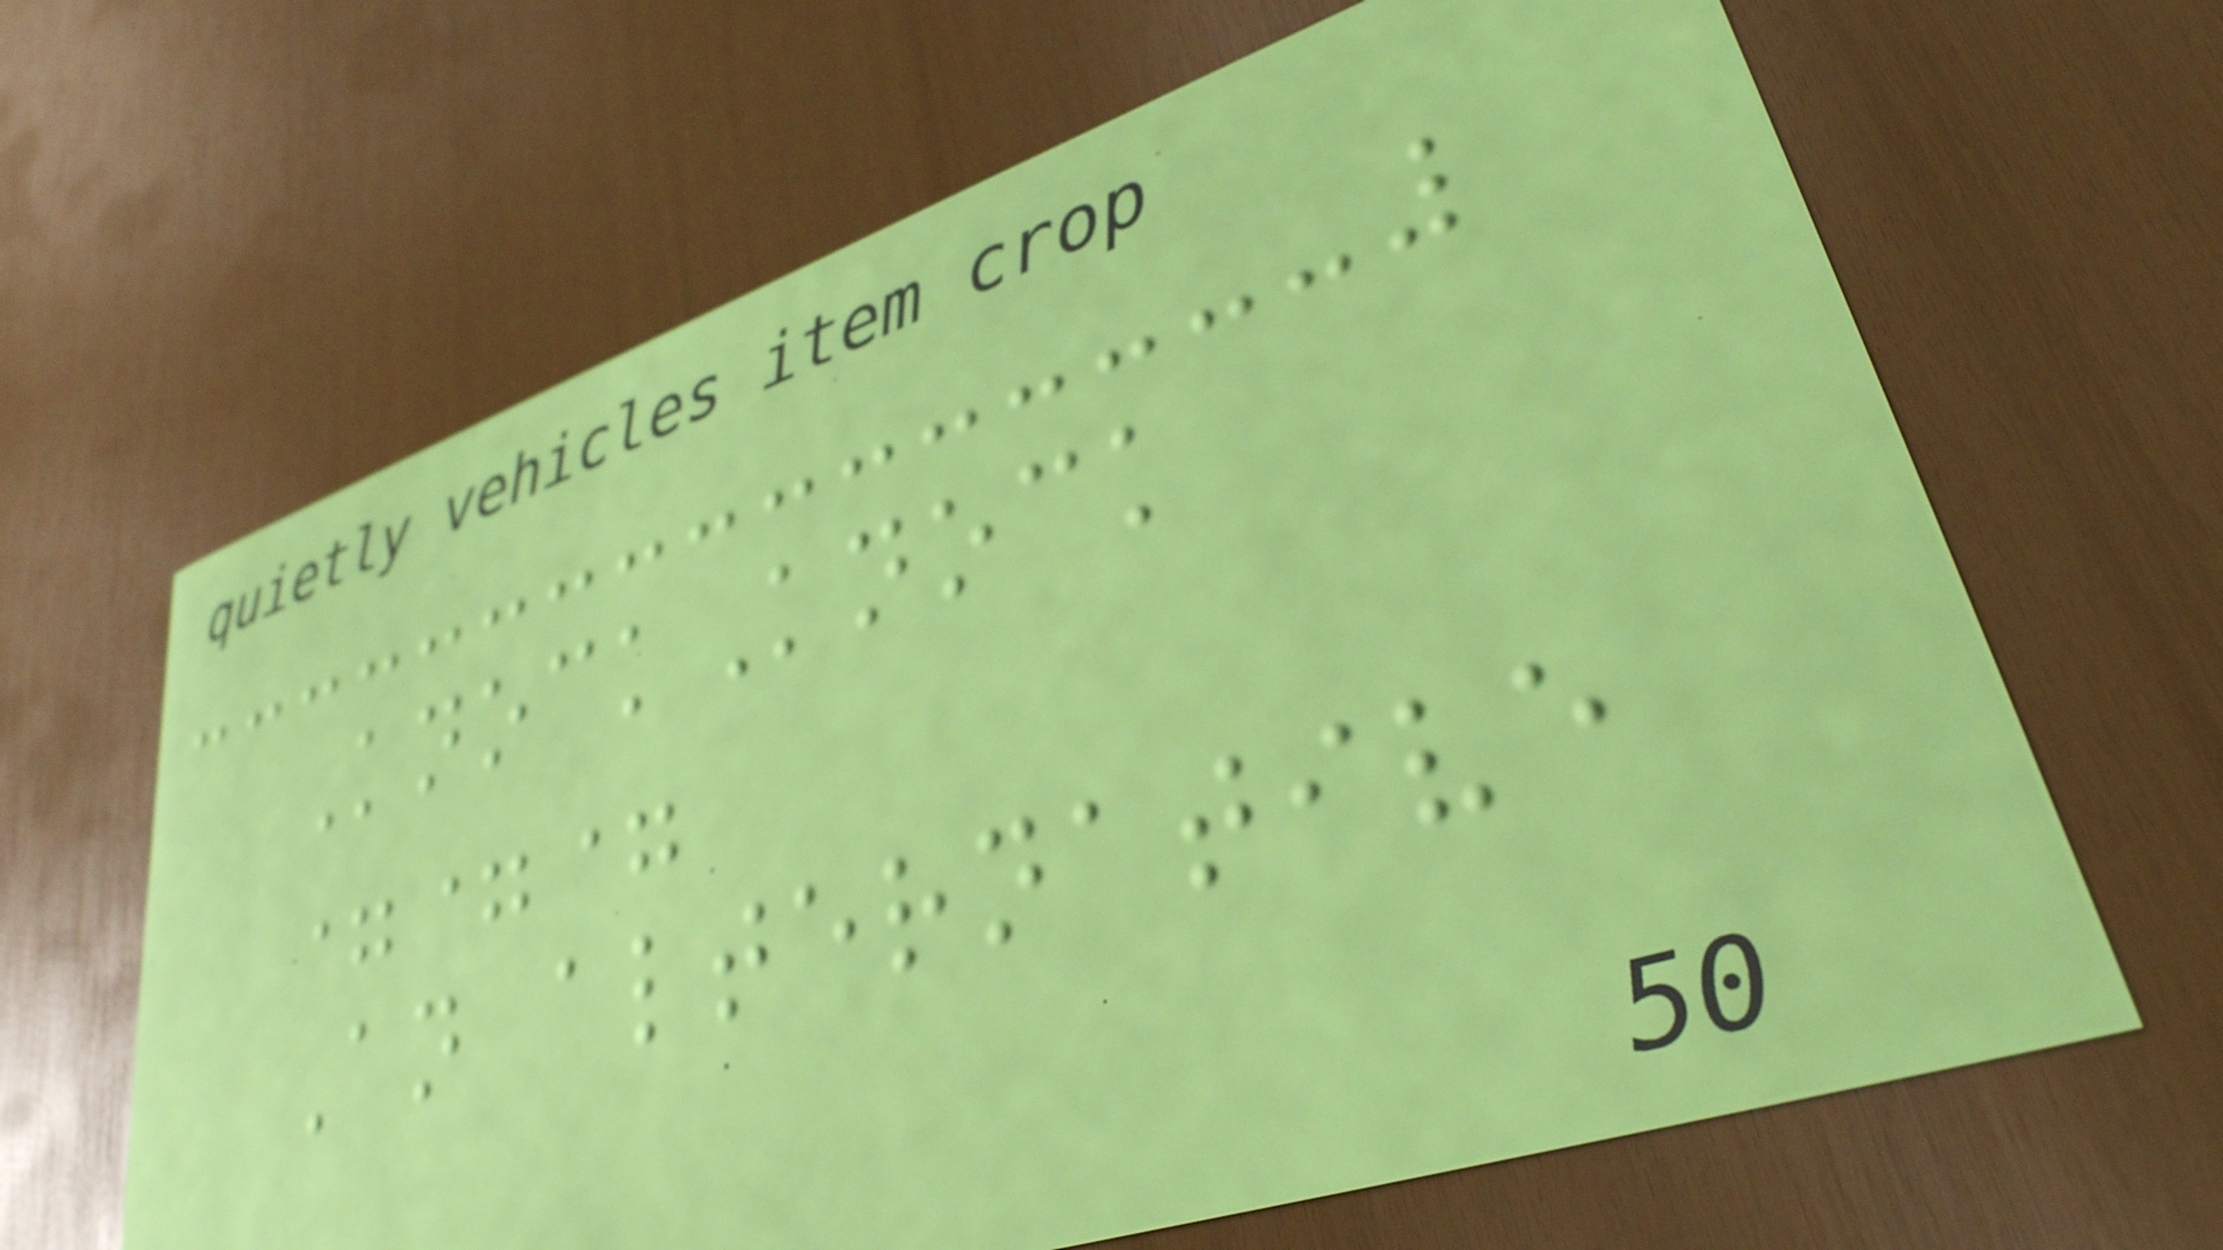KnockKnock
===
An alternative
